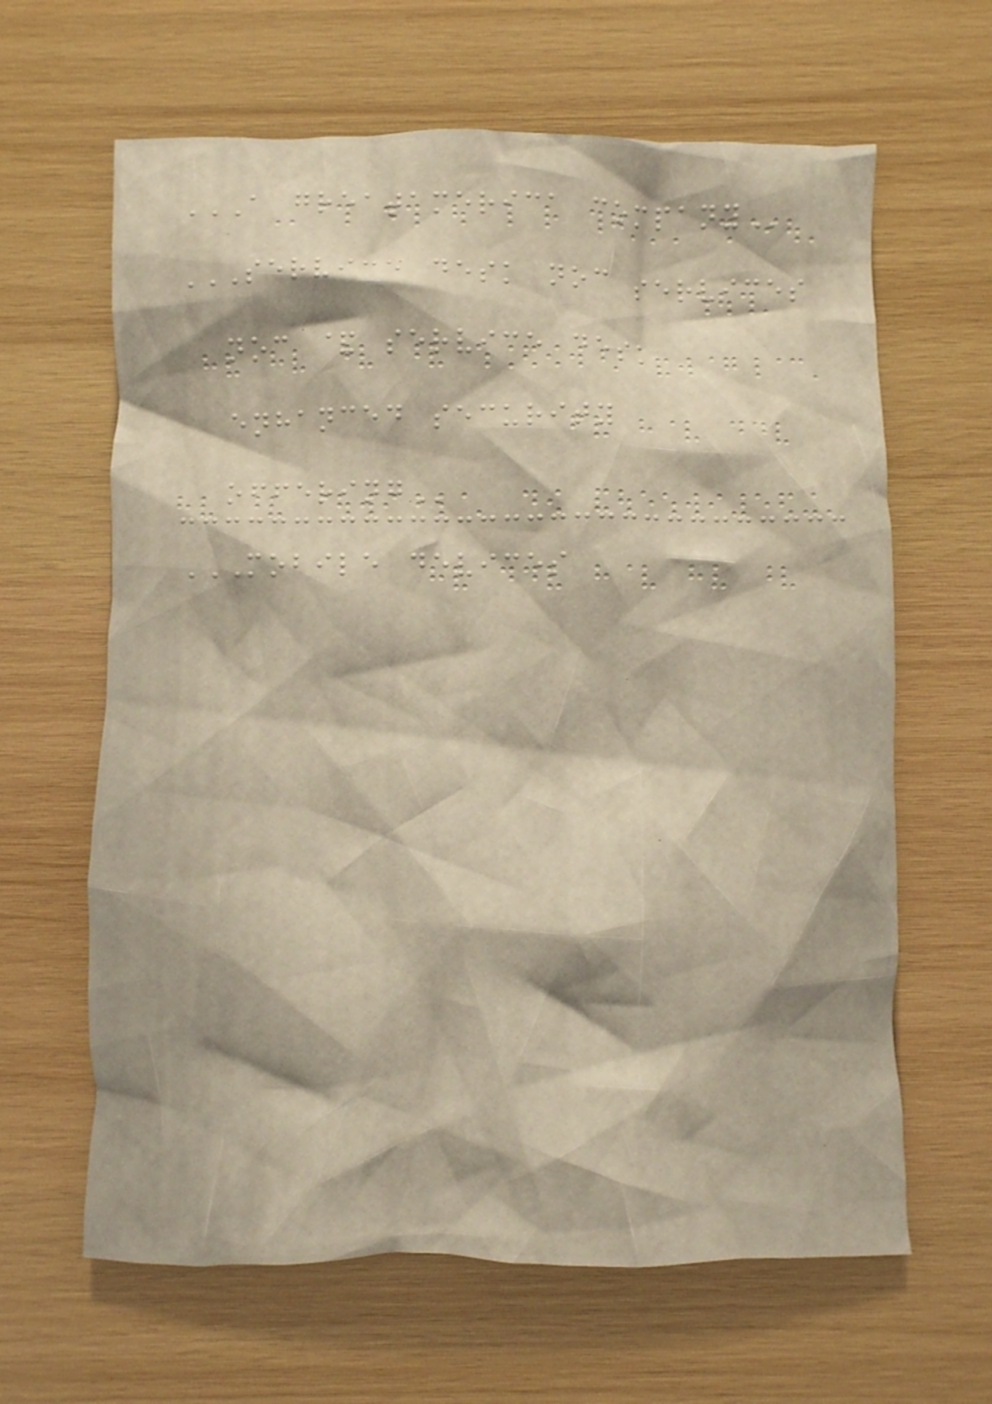A GREATAMERICA COMPANY
SERVICE DESK NOC SERVICES
NOC & SERVICE DESK
ENHANCED SECURITY
OFFERING
MOBILE DEVICES
